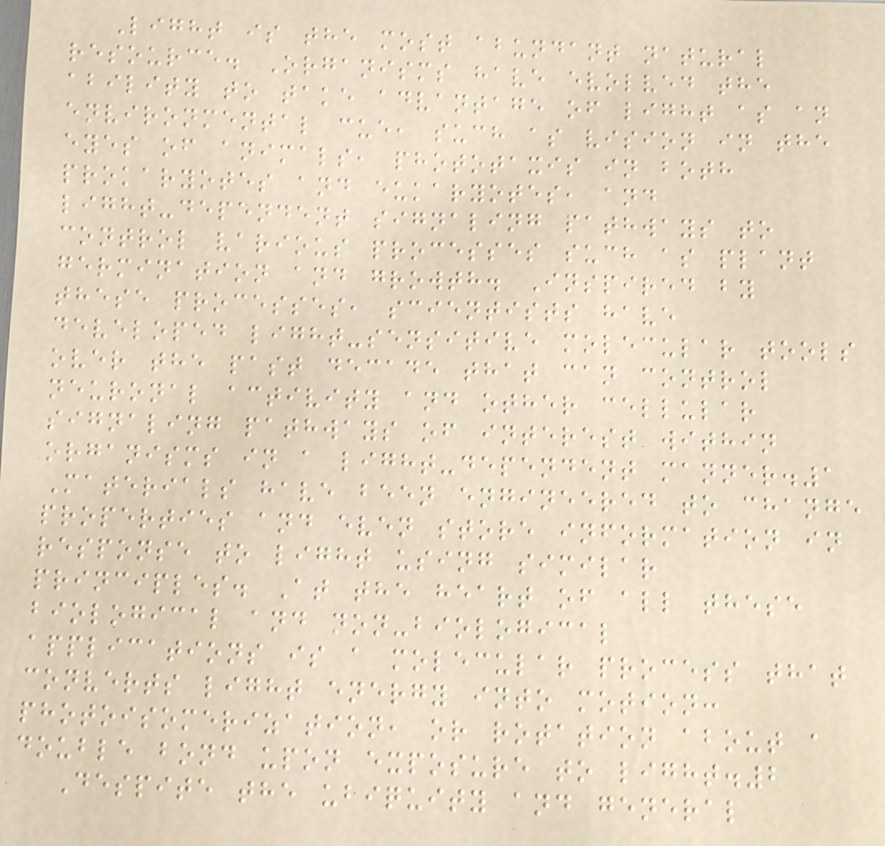Light is the most abundant natural
resource. Organisms have evolved the
ability to take advantage of light as an
environmental cue, such as vision in the
eyes of animals, phototaxis in both
prokaryotes and eukaryotes, and
light-dependent signaling pathways to
control various processes such as plant
germination and growth. Inspired by
these processes, scientists have
developed light-sensitive molecular tools
over the past decade that can control
neuronal activity and other cellular
signaling pathways of interest within
organisms in a light-dependent manner.1
Materials have been engineered to change
properties and even store information in
response to light using similar
principles. At the heart of all these
biological and non-biological
applications is a molecular process that
converts light energy into motion:
photoisomerization, or rotation about a
double bond upon exposure to light.2
Despite the ubiquity and general
